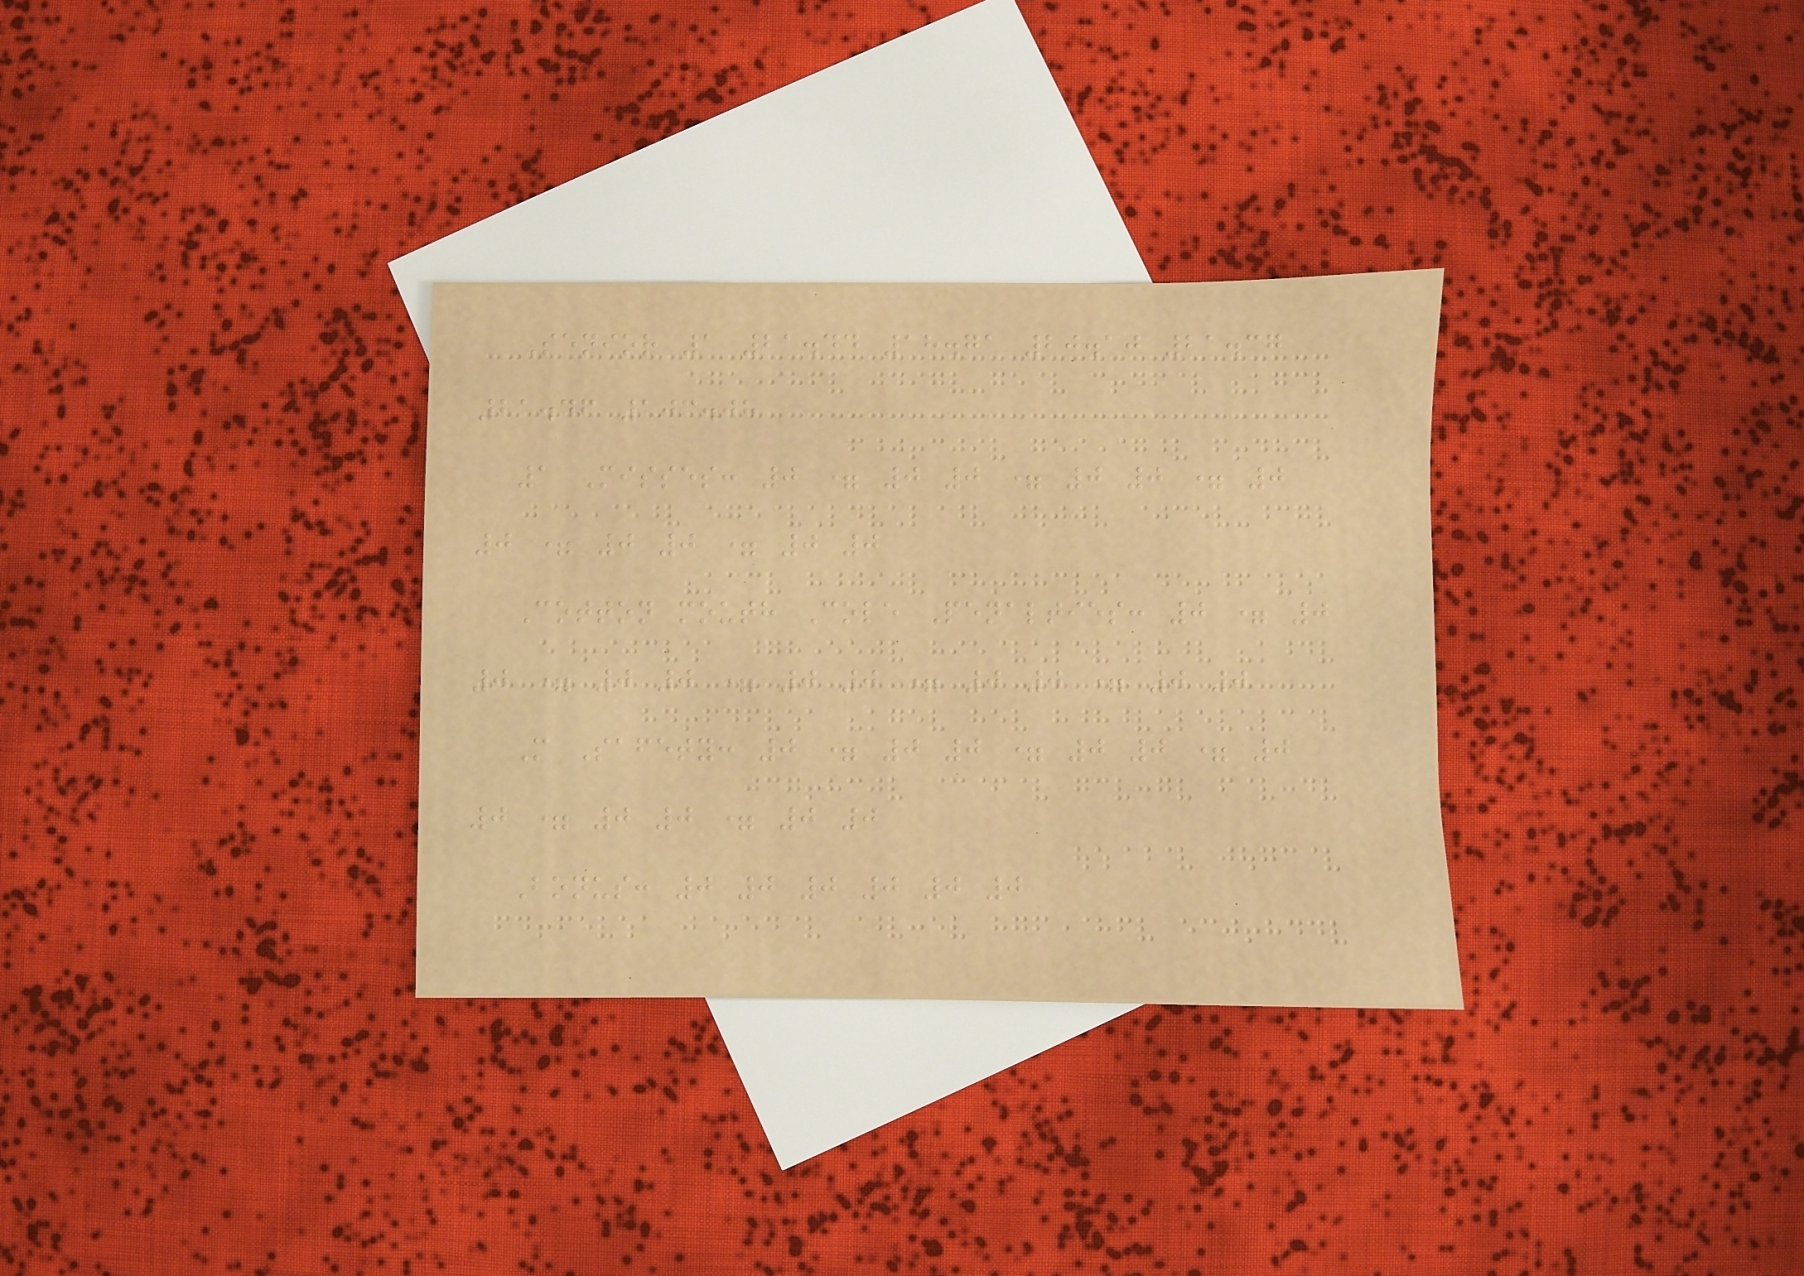Senior 1 21.44 18.71 20.10 21.37
21.46 103.08
1 Misses: 0 = 0 0 = 0 0 = 0
0 = 0 0 = 0 0
Cotton mouth Cole Penalties: 0 = 0
0 = 0 0 = 0 0 = 0 0 = 0 0
M Safety: 0 = 0 0 = 0 0 = 0
0 = 0 0 = 0 0
Bonus: 0 0 0 0 0 0
